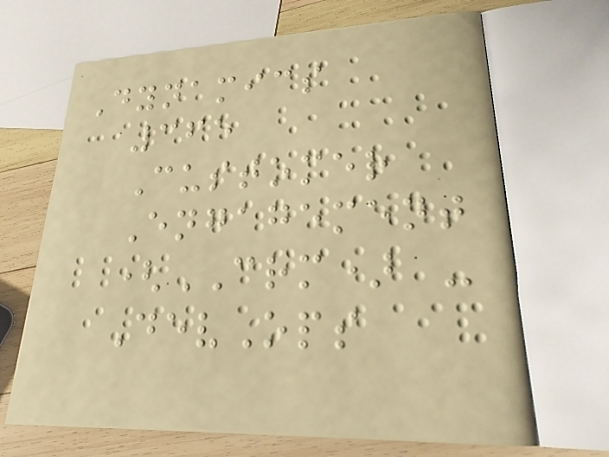Dynamics
365
Customer
Engagement
(CRM) -
DevOps
